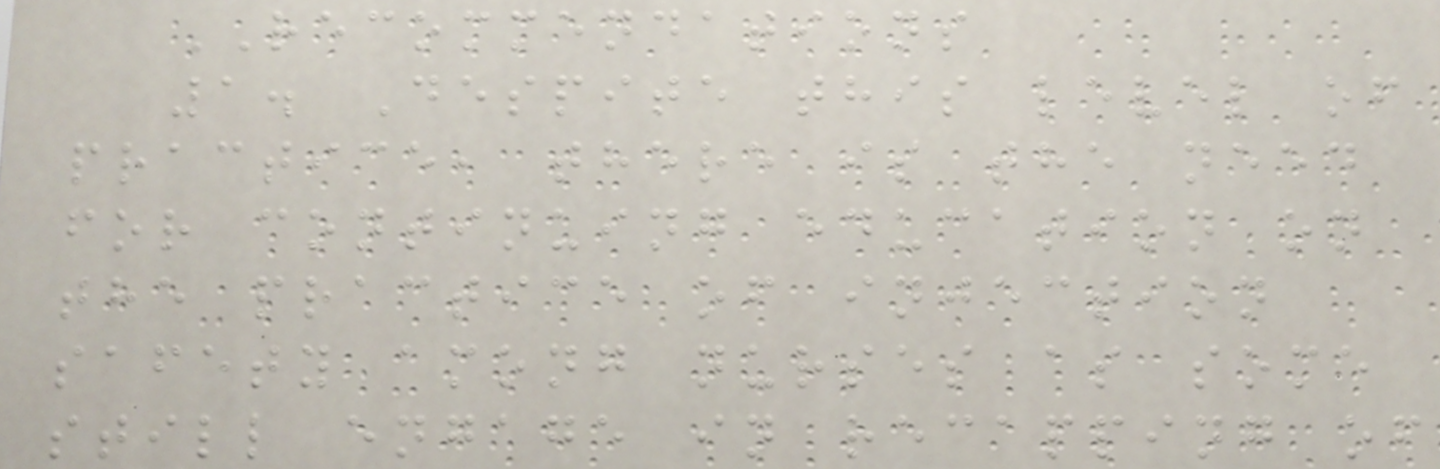RECOMMENDATIONS
1. Despite this level of
practice, there is the need
for continuing education on
the practice of injection
safety among nurses as some
still engage in recapping of
